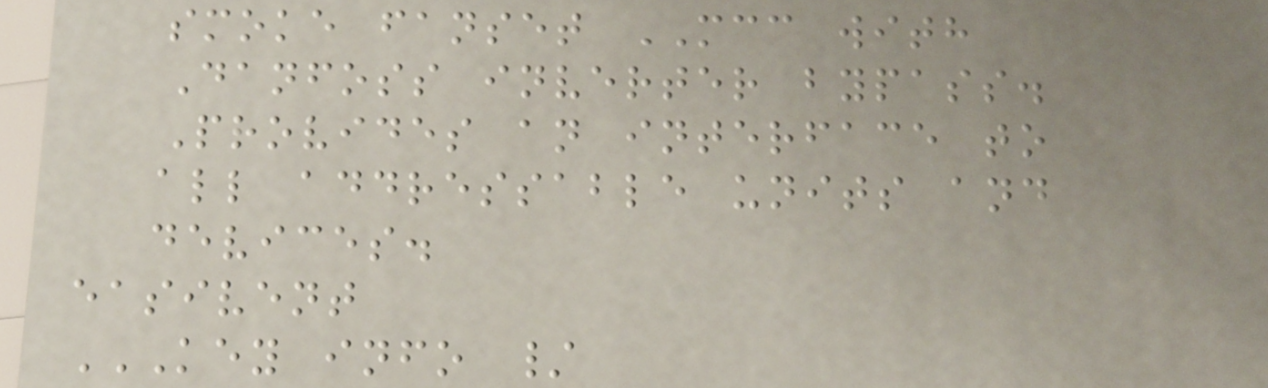smoke fanset MCC with
Danfoss inverter bypass.
Provides an interface to
all addressable units and
devices.
easivent
KEY INFO /
